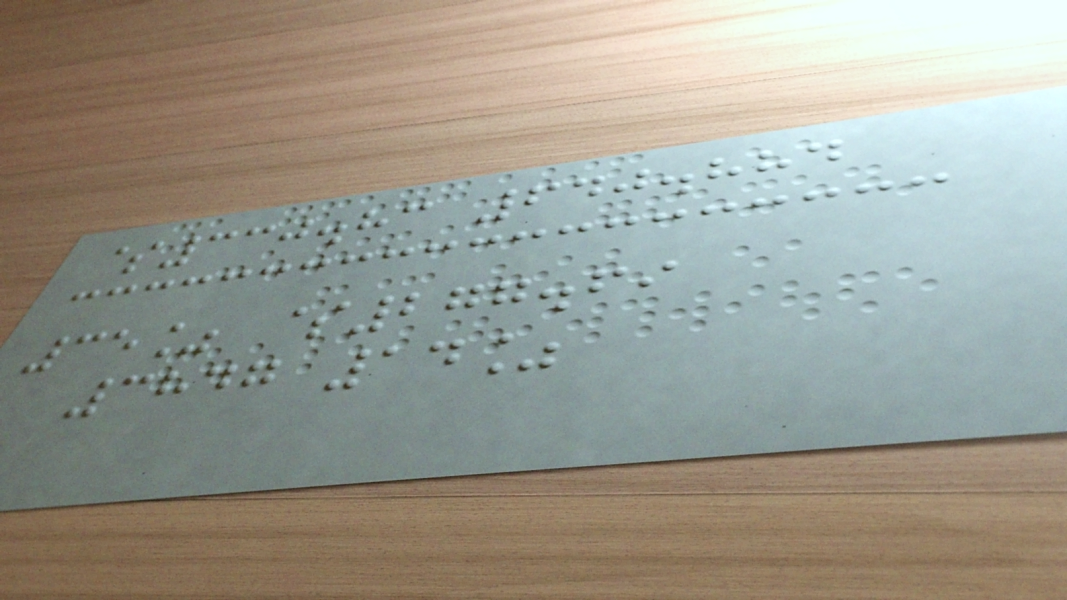$330.83 640.884
35% $277.69
3847 14%
